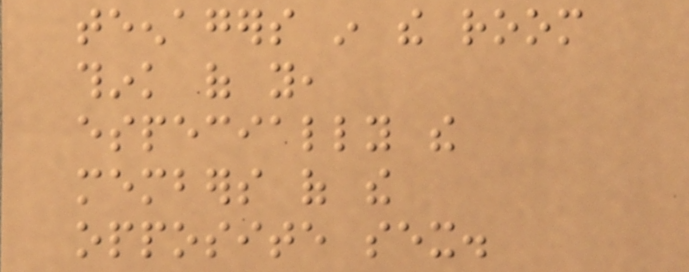teenagers in the room
think of you,
especially the
members of the
opposite sex.
